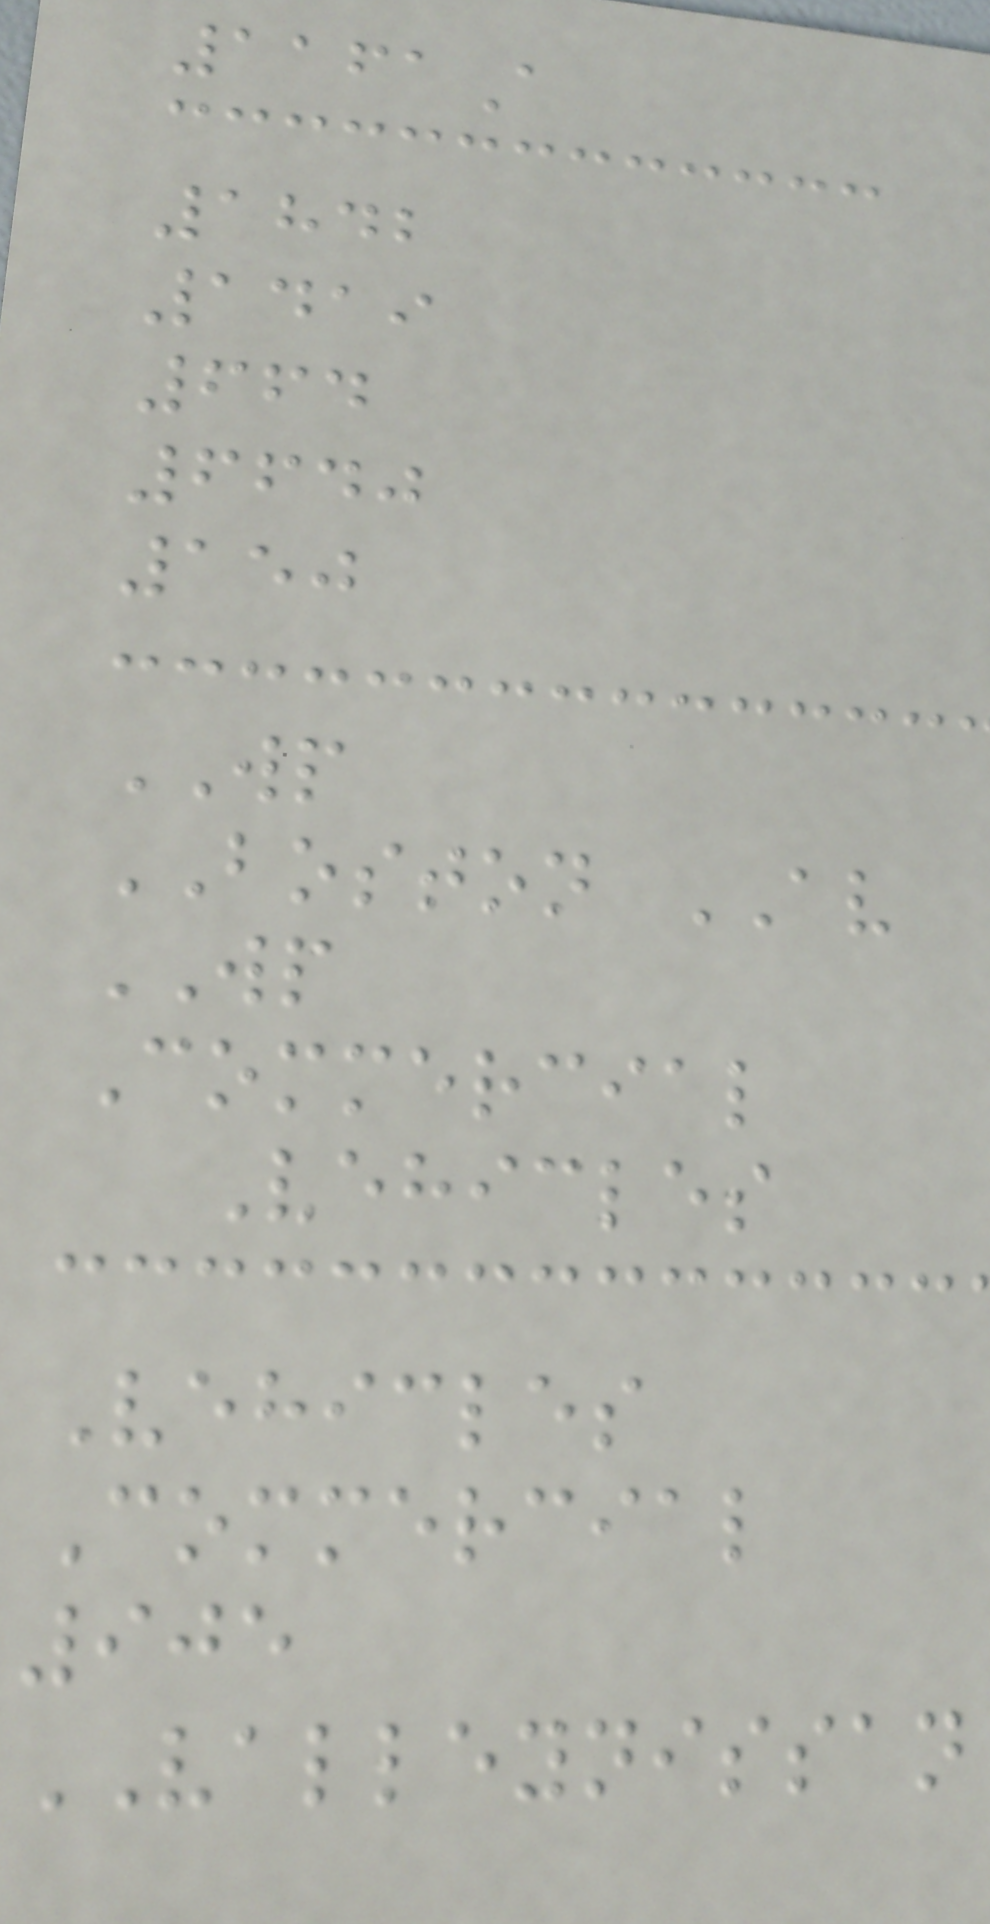1161A
1842
1419
664
6640
150
WP
BOSTON AV
WP
Commercial
Vehicles
Vehicles
Commercial
905
VALLEYNISSAN
